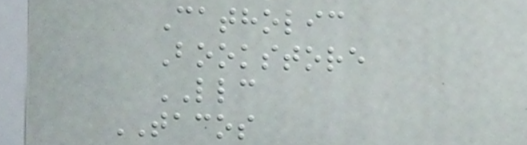Catholic
Bookstore
LLC
TACOS
